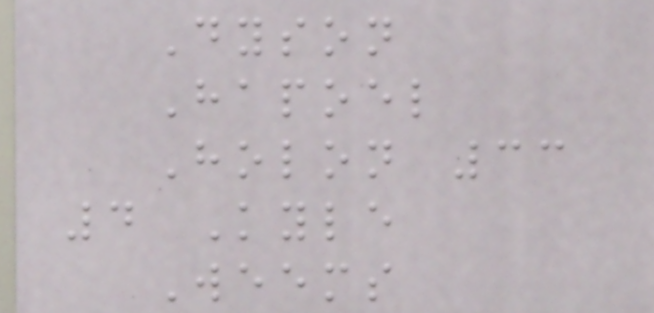Dyson
Hapoel
Holon 33
4 Kyle
Weems
